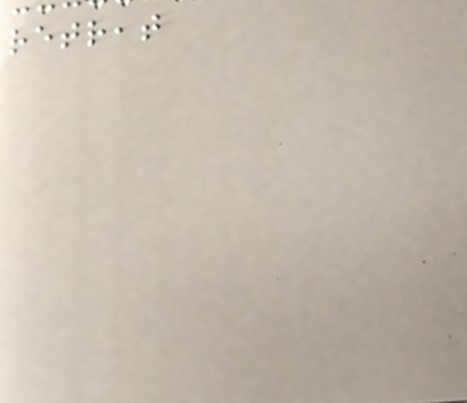retreat
